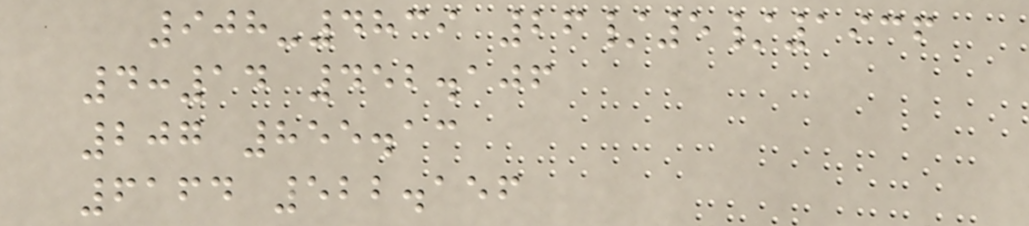908-4839 26/5/1936
4:14 452.106
207 855.13
6164 522.156
